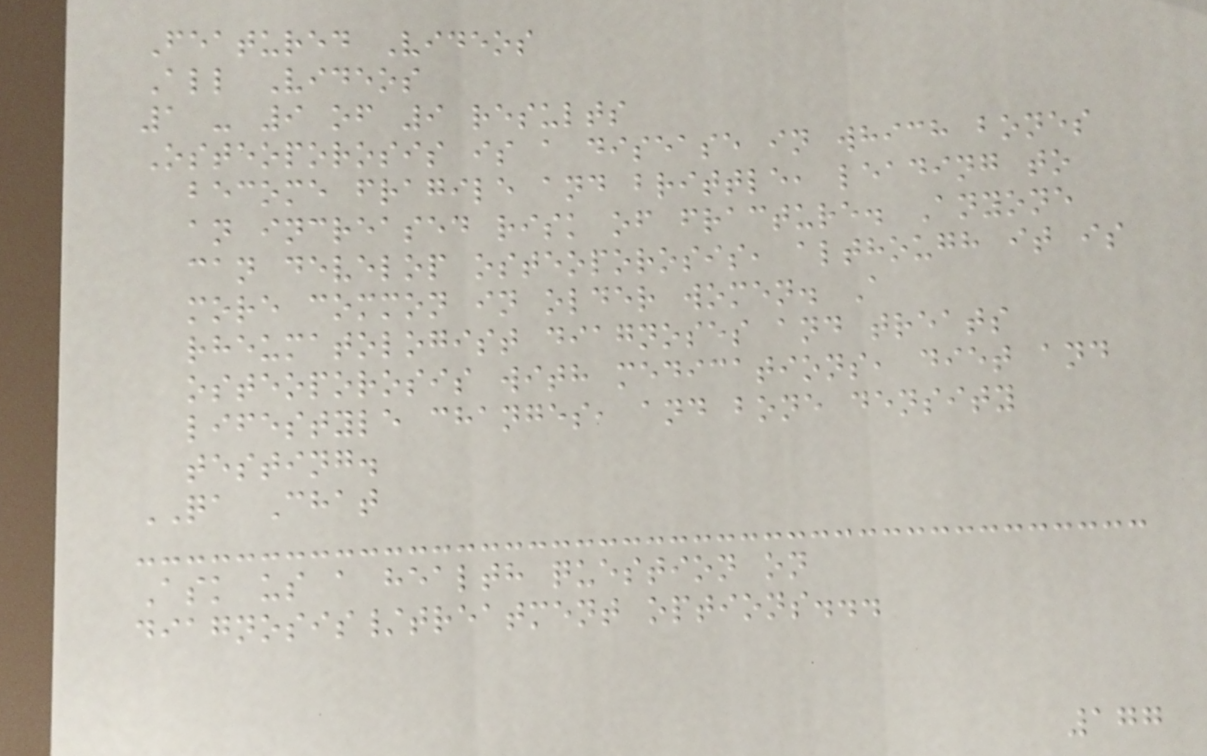Featured Videos
All Videos
1 - 9 of 9 results
Osteoporosis is a disease in which bones
become fragile and brittle, leading to
an increased risk of fracture. Anyone
can develop osteoporosis, although it is
more common in older women. A
rheumatologist diagnoses and treats
osteoporosis with medications, diet and
lifestyle changes, and bone density
testing.
QA Chat
Ask us a health question on
diagnosis/treatment options...
177
